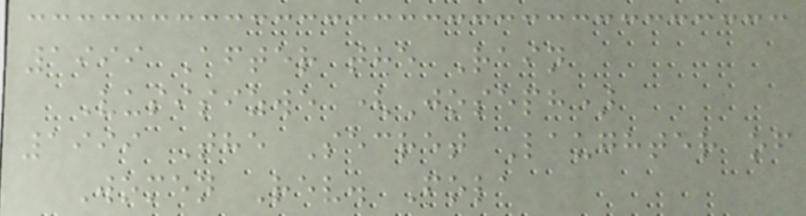1999 After the Rain
Vusisizwe (Joseph)
1999 The Secret Laughter of
Women Rev. Fola
